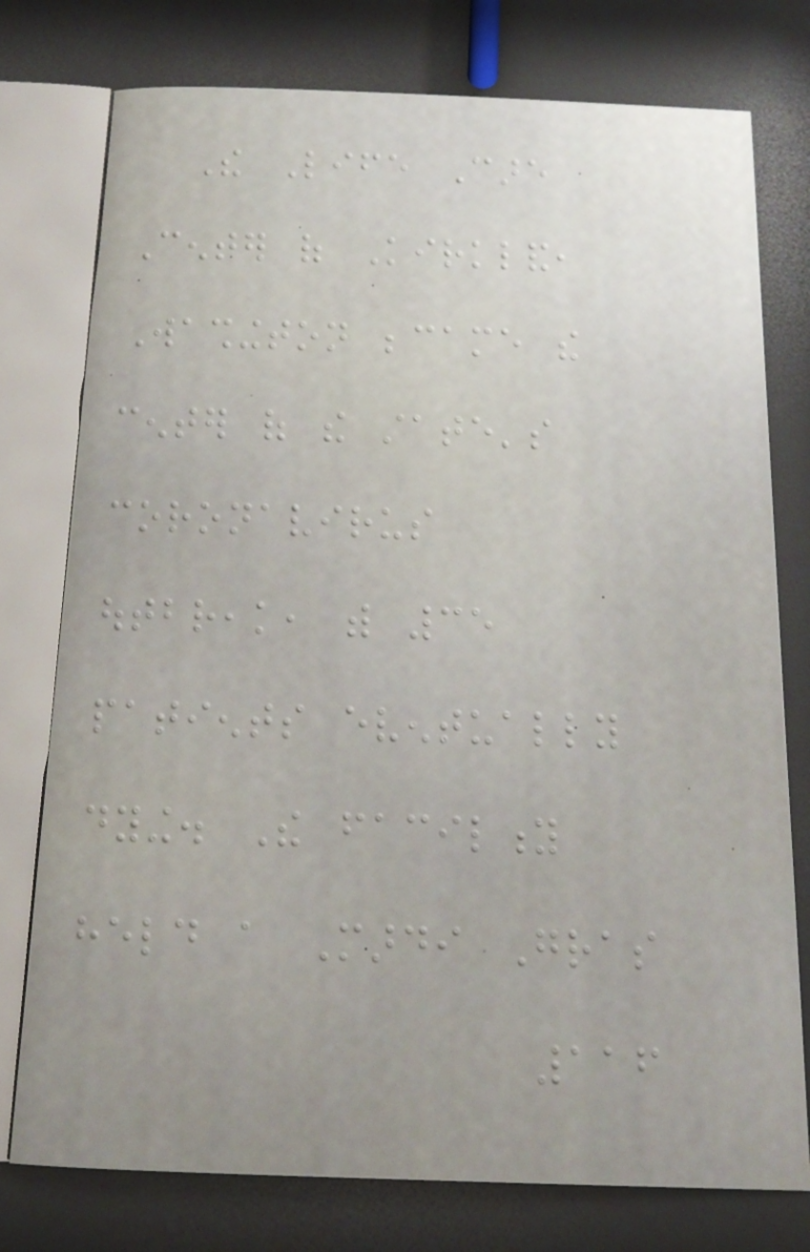The Life Care
Center of Kirkland,
Washington became the
center of the state's
coronavirus
outbreak, with 35
patients eventually
dying. The facility
held a Mardi Gras
116
